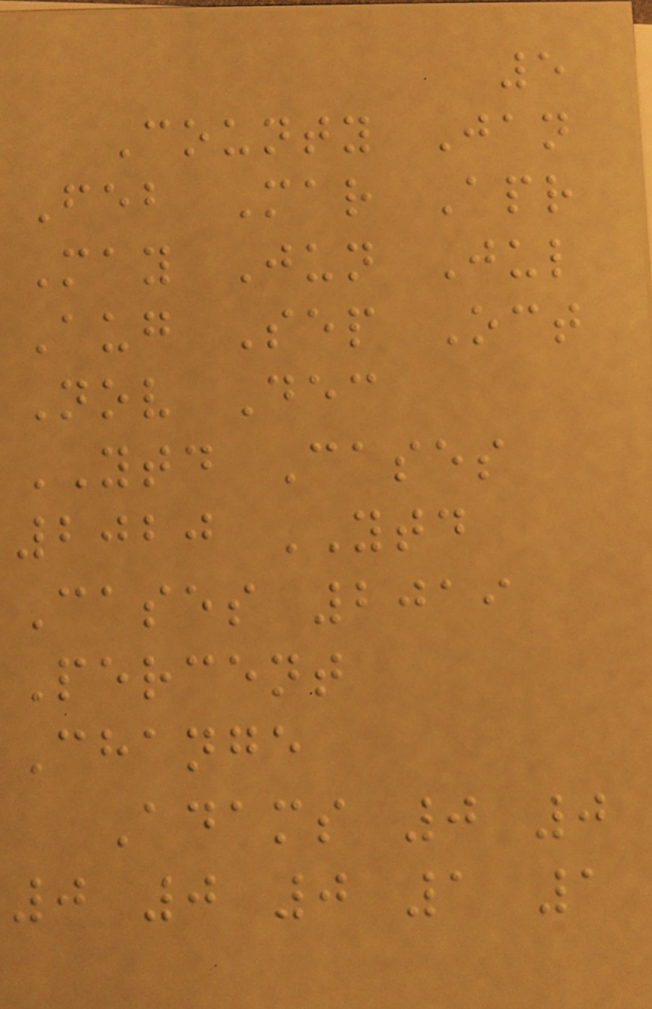5
County Jan
Feb Mar Apr
May Jun Jul
Aug Sep Oct
Nov Dec
YTD Cases
2020 YTD
Cases 2019
Percent
Change
Adams 0 0
0 0 0 1 1
